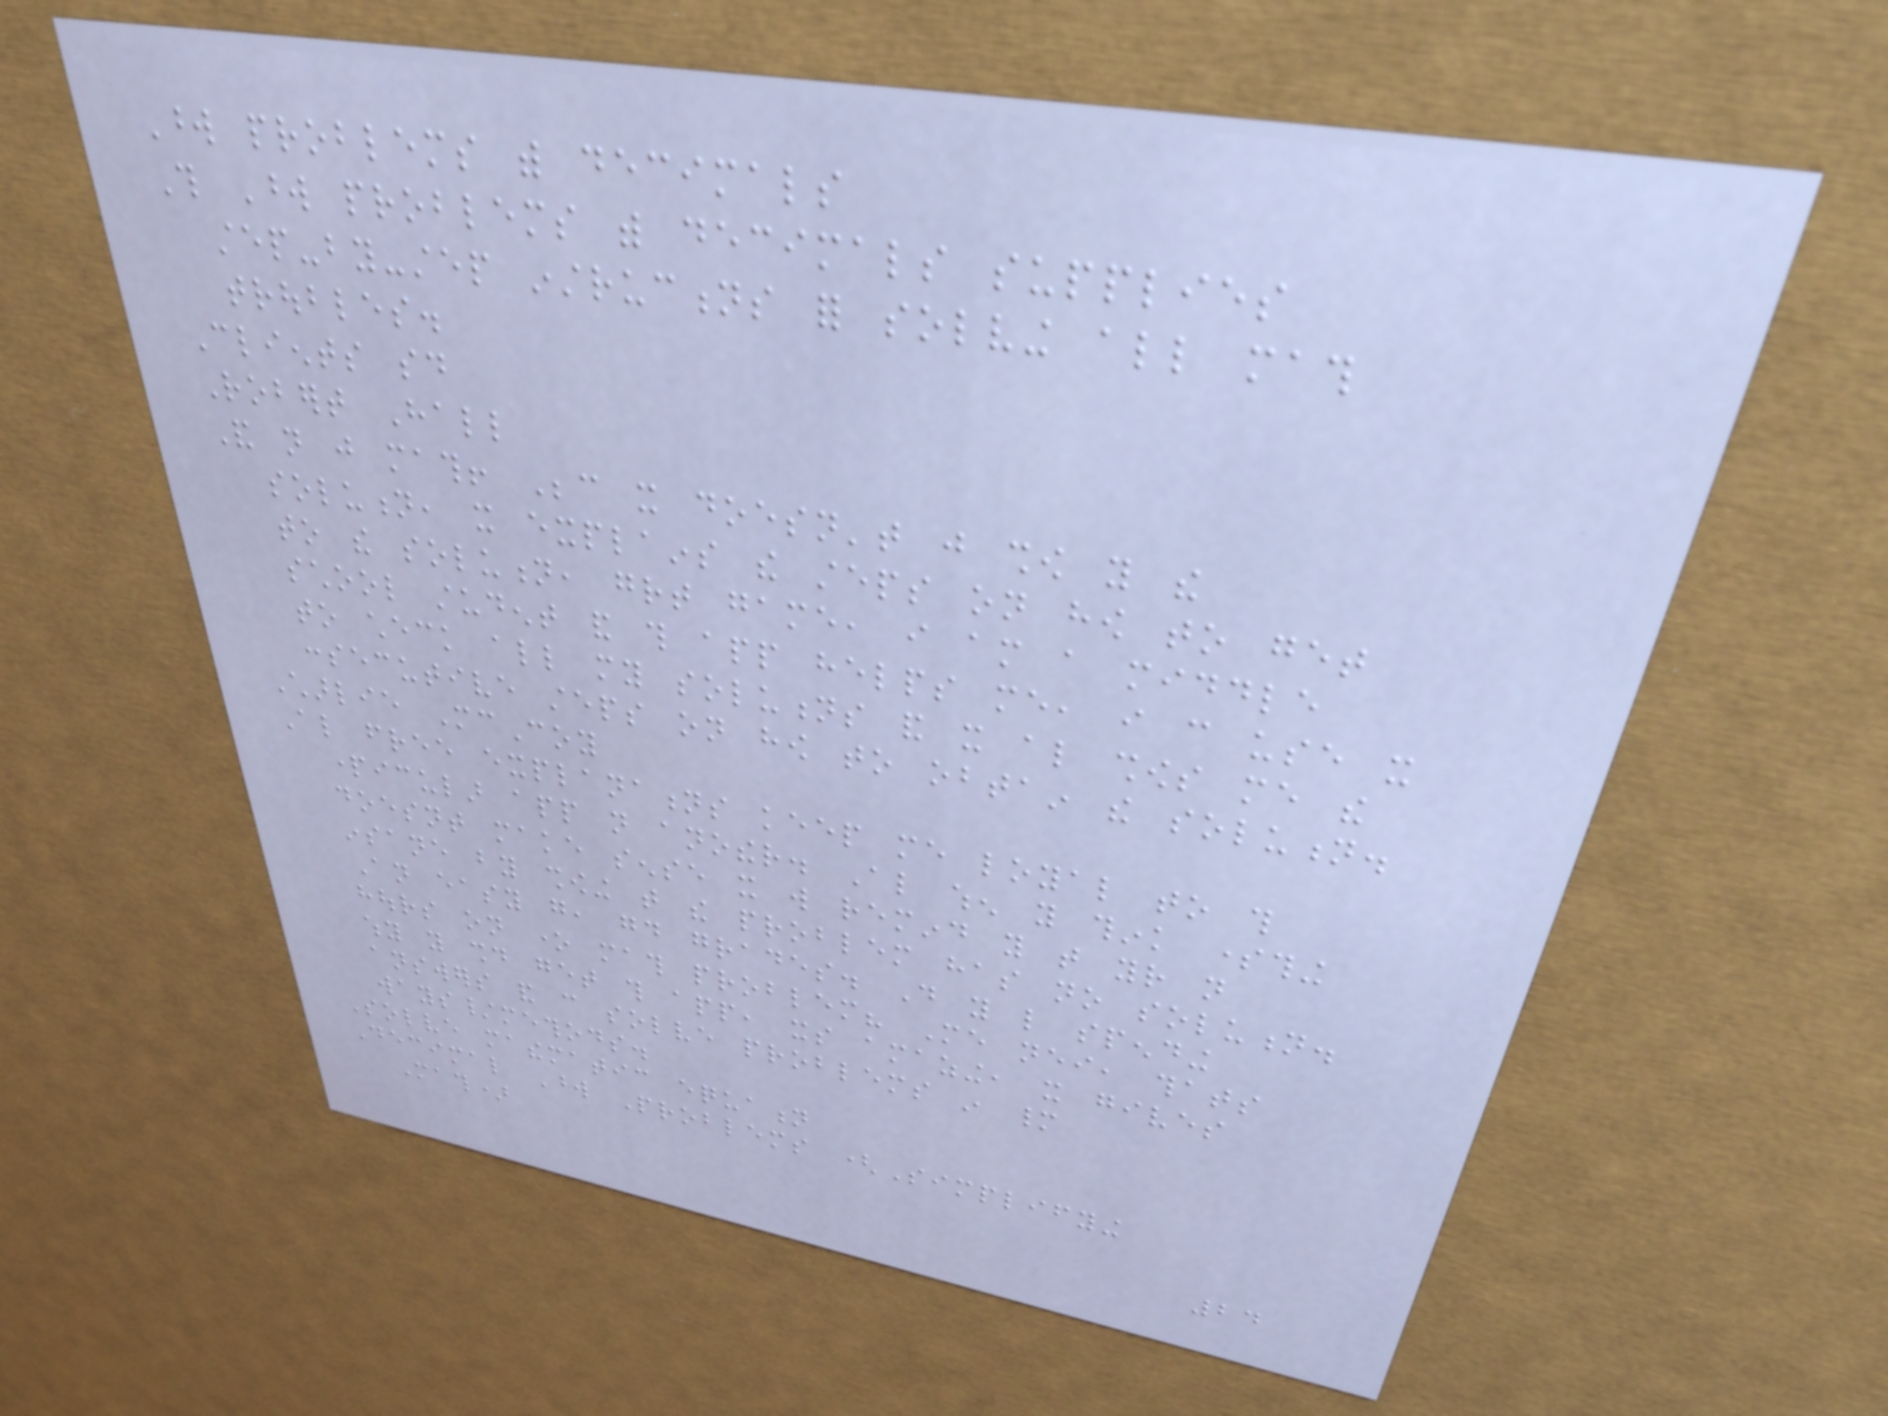Word problems with decimals
This Word problems with decimals supplies
step-by-step instructions for solving all math
troubles.
Clients said
Robert Hall
And not just math! Because it doesn't just show you the
solution, it explains the steps on how to get
to the solution, great game, i am a middle
school student and this app helps me, i can use it
to check all my solutions and it also shows me the
consecutive steps on how to obtain the solution.
Charlie McCoy
Also free explanations keep me loyal to this
particular app not another. Also when you think something
doesnt make sense it will remind you that your not
insane by showing that the problem has no solution.
An easy go, good grades. Do you like spending
hours on one math problem? Me neither, thats
why you should get this app, its amazing, it gives
answers and can solve problems in many
ways/methods.
Solve mathematic equation
Decimal Word Problems (Simplifying
Math)
24
